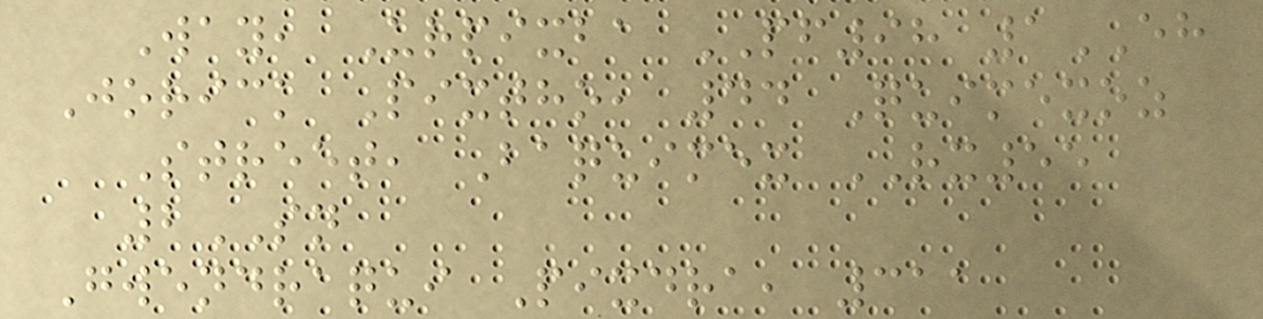Way, Urpixba PF98 1EH
Jorick Pixtho, 44 Quimexoz
Street, Baquimex RX55
2SN
Gwendraqui Pixdra, 311
